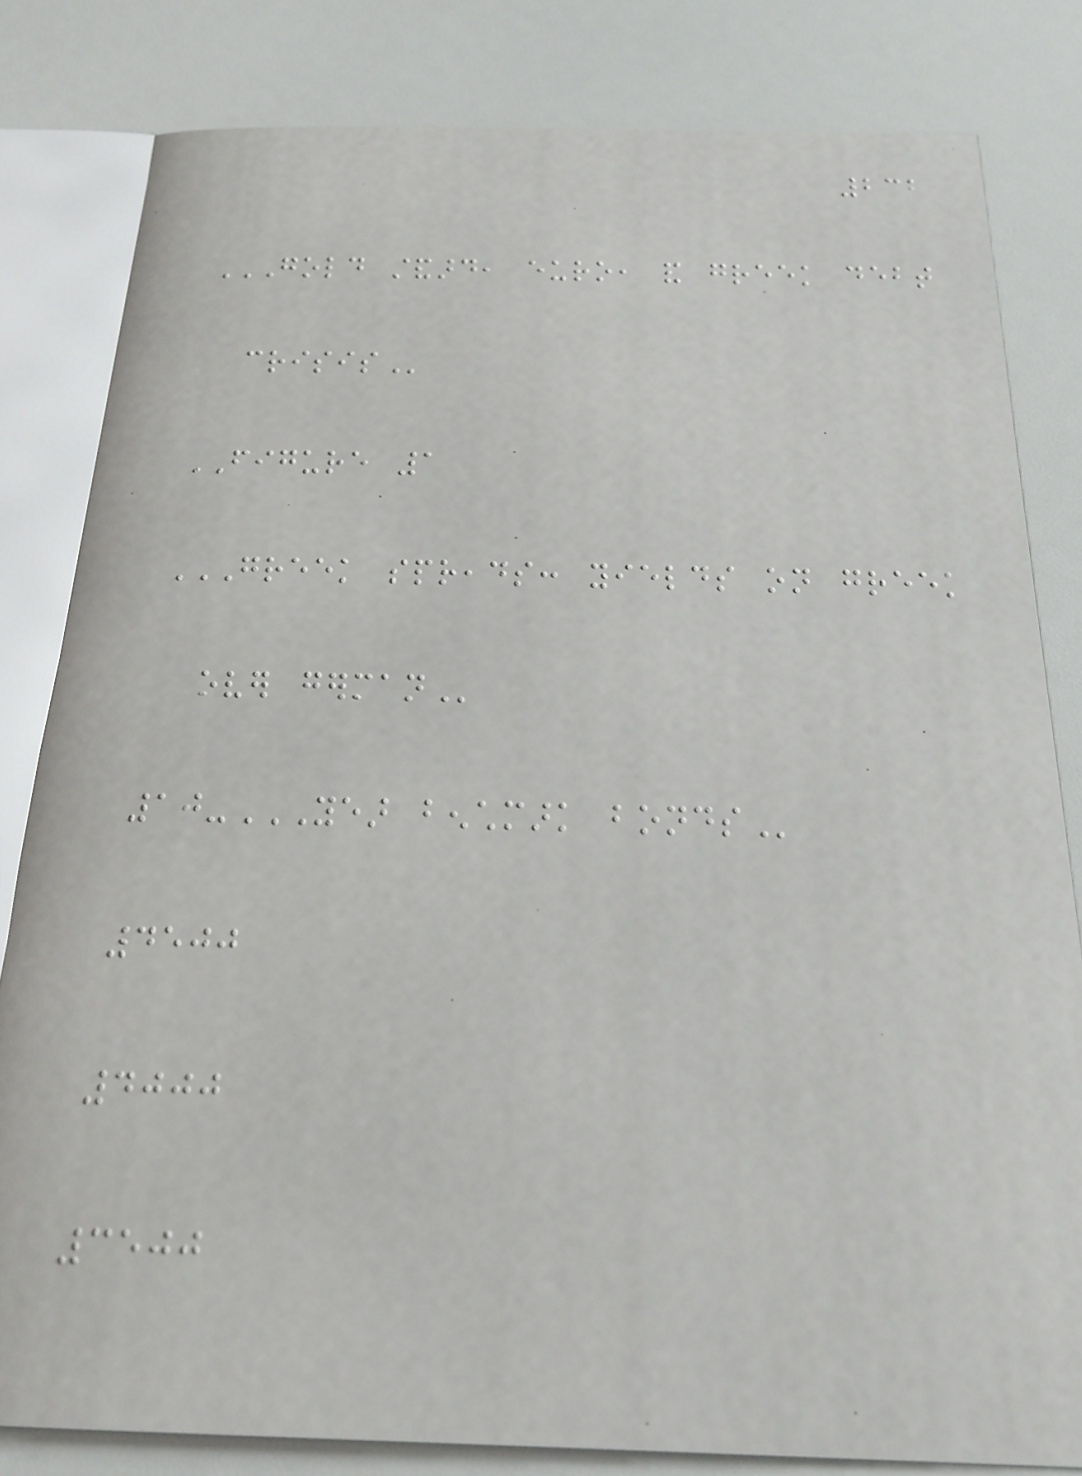232
GOLD STANDARD, EURO, AND GREEK DEBT
CRISIS
FIGURE 1
GREEK SPREADS: YIELDS ON GREEK
OVER GERMAN
10-YEAR BENCHMARK BONDS
4500
4000
3500
